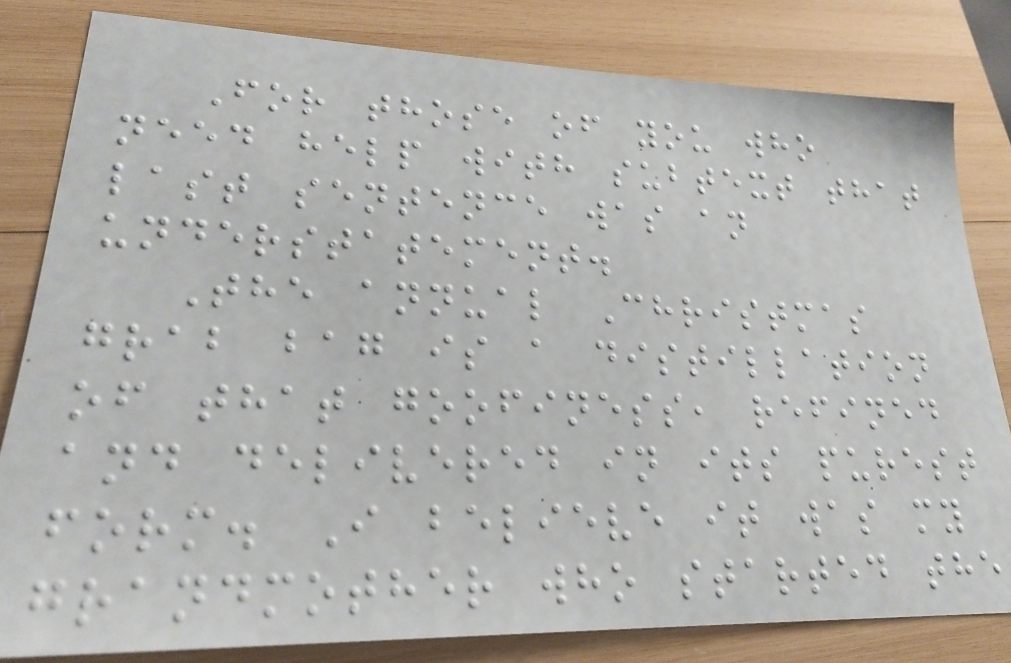For those of you who
need help with subtext that
last sentence was an
understatement.
The annual Christmas
grab bag is a distillation
of that goofiness, refined
and delivered in its purest
form. I believe it was my
grandmother who started the
